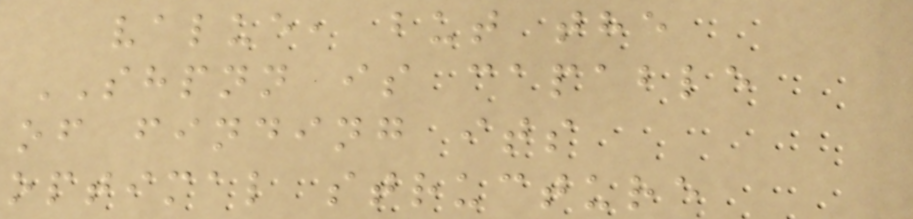value, but the
SHPNN is capable
of finding its
optimal structure
